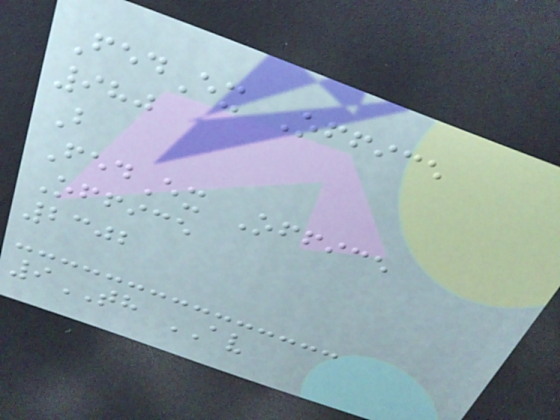FedEx Office
980
B
FedEx Office
Office
2302
9TH AV
